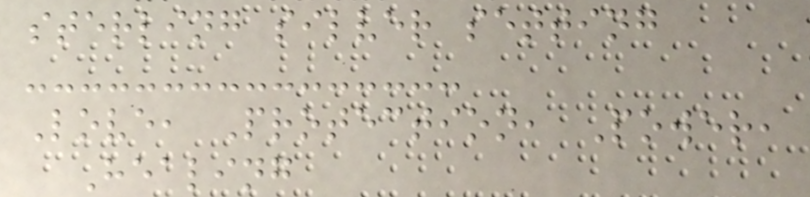sterling silver setting
Love, Protection, Power,
Healing
